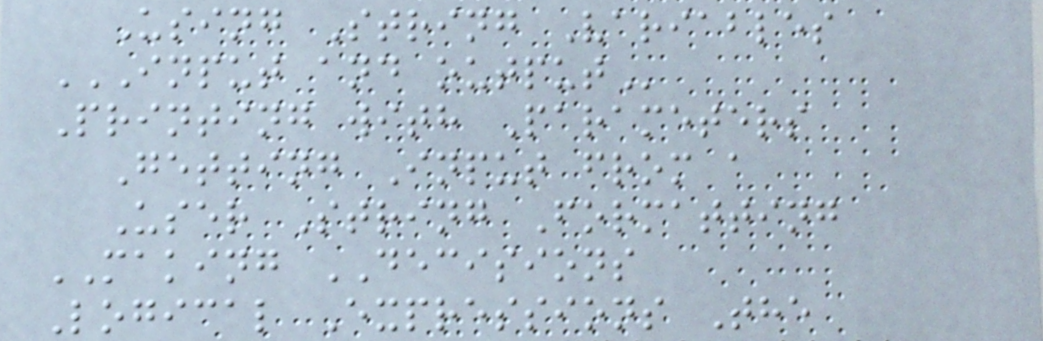Using String Variables
INPUT AND OUTPUT
Printing with Parameters
Getting Input from a
User String Formatting
MAKING DECISIONS
Logical Expressions The
